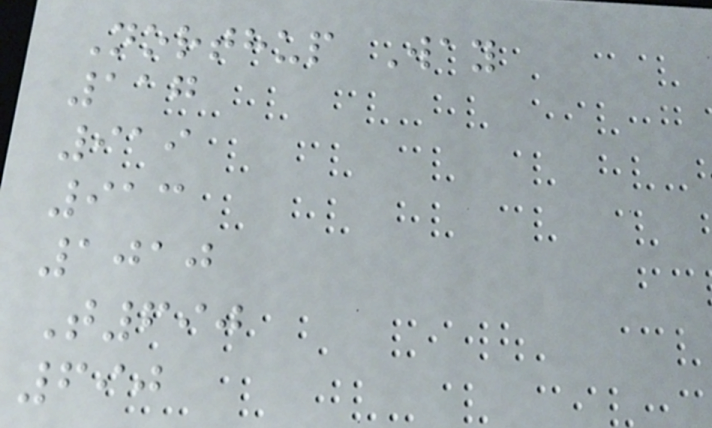Northup Way
117
919
913
1010
T690
690
